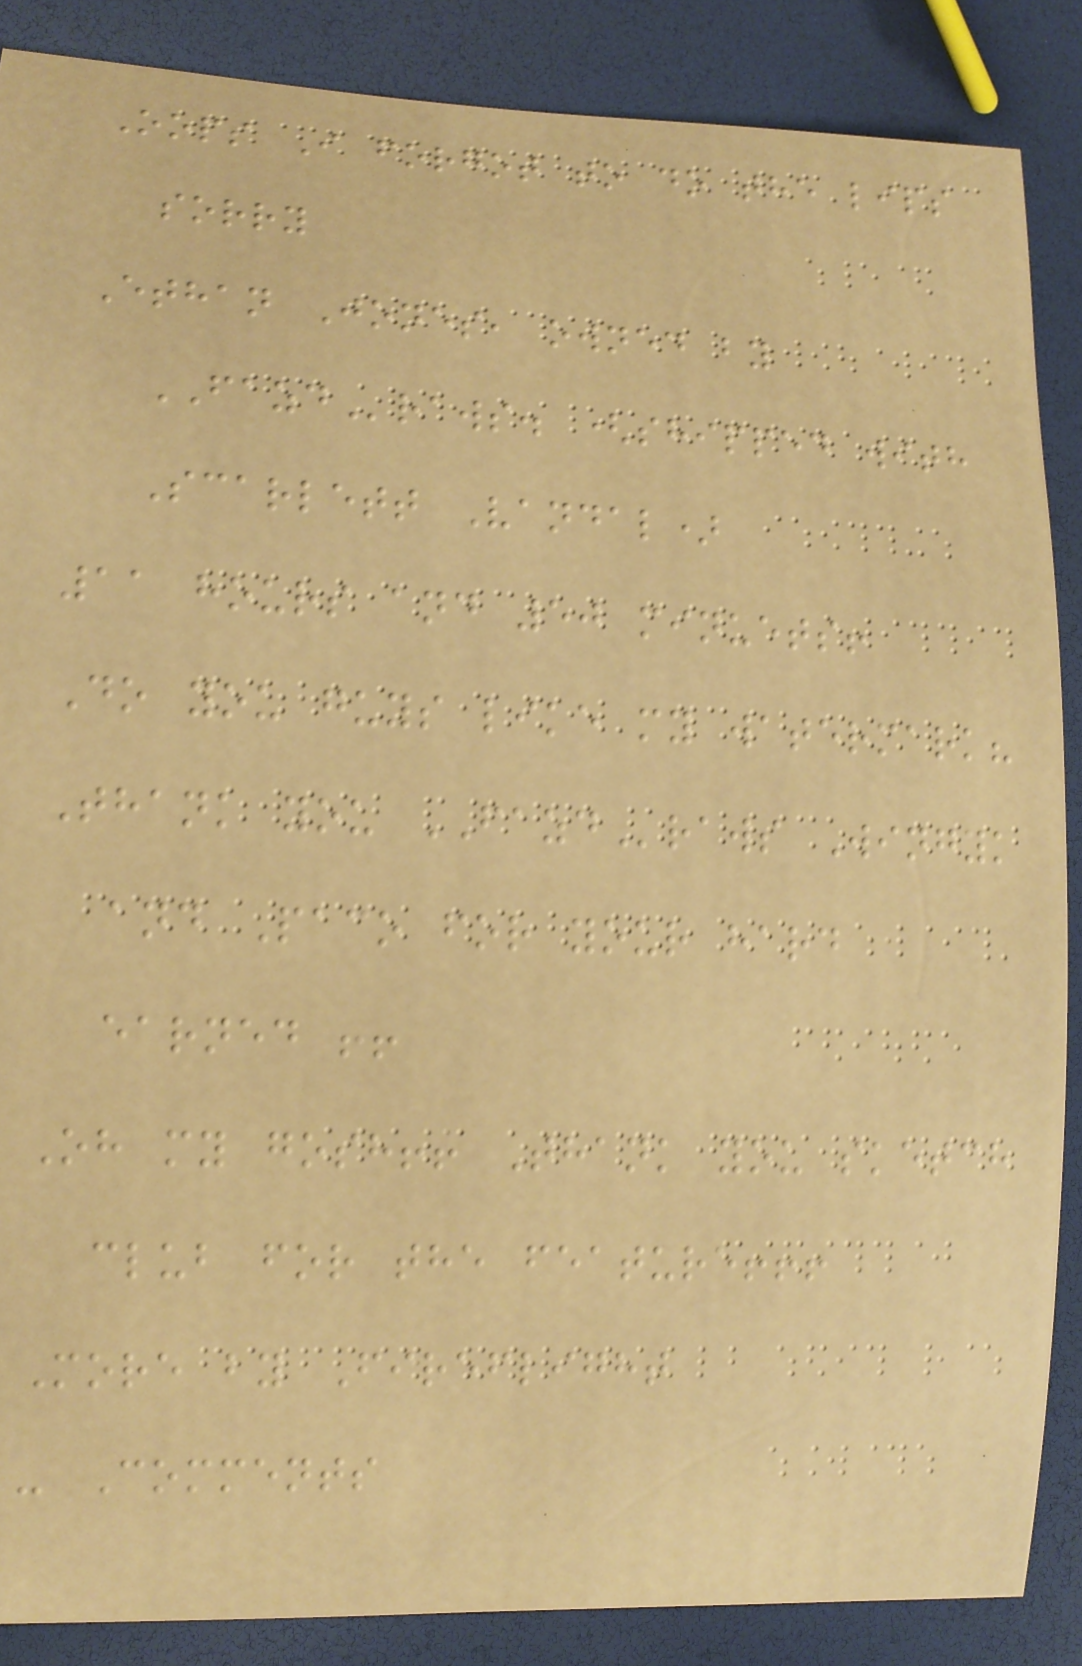Oops I forgot to do the lips
sorry
Ethan Jones, owned by
FAZDraws. (shipped with
Scarlett Vandal)
11 hours and 50 minuets!
Do you guys like my watermark?
Thank you FAZDraws Wingyk
and Paco for your hard
earned !!
Oh my gosh!! Thank you sketch
club for the feature!!!
More by Fireflight
- Comments
